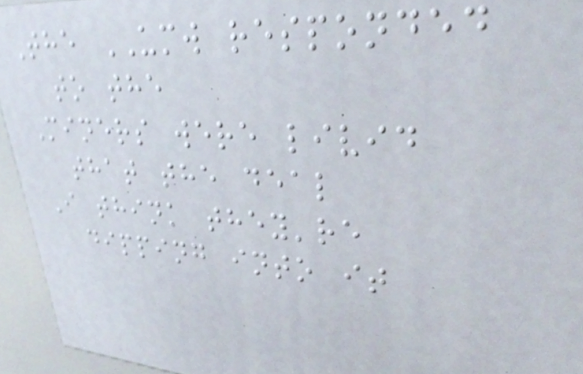The UMW responded
to the
Miners were livid
that the deal
I think they're
dipping into it
